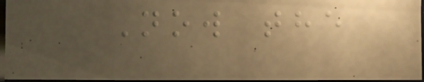Now the
